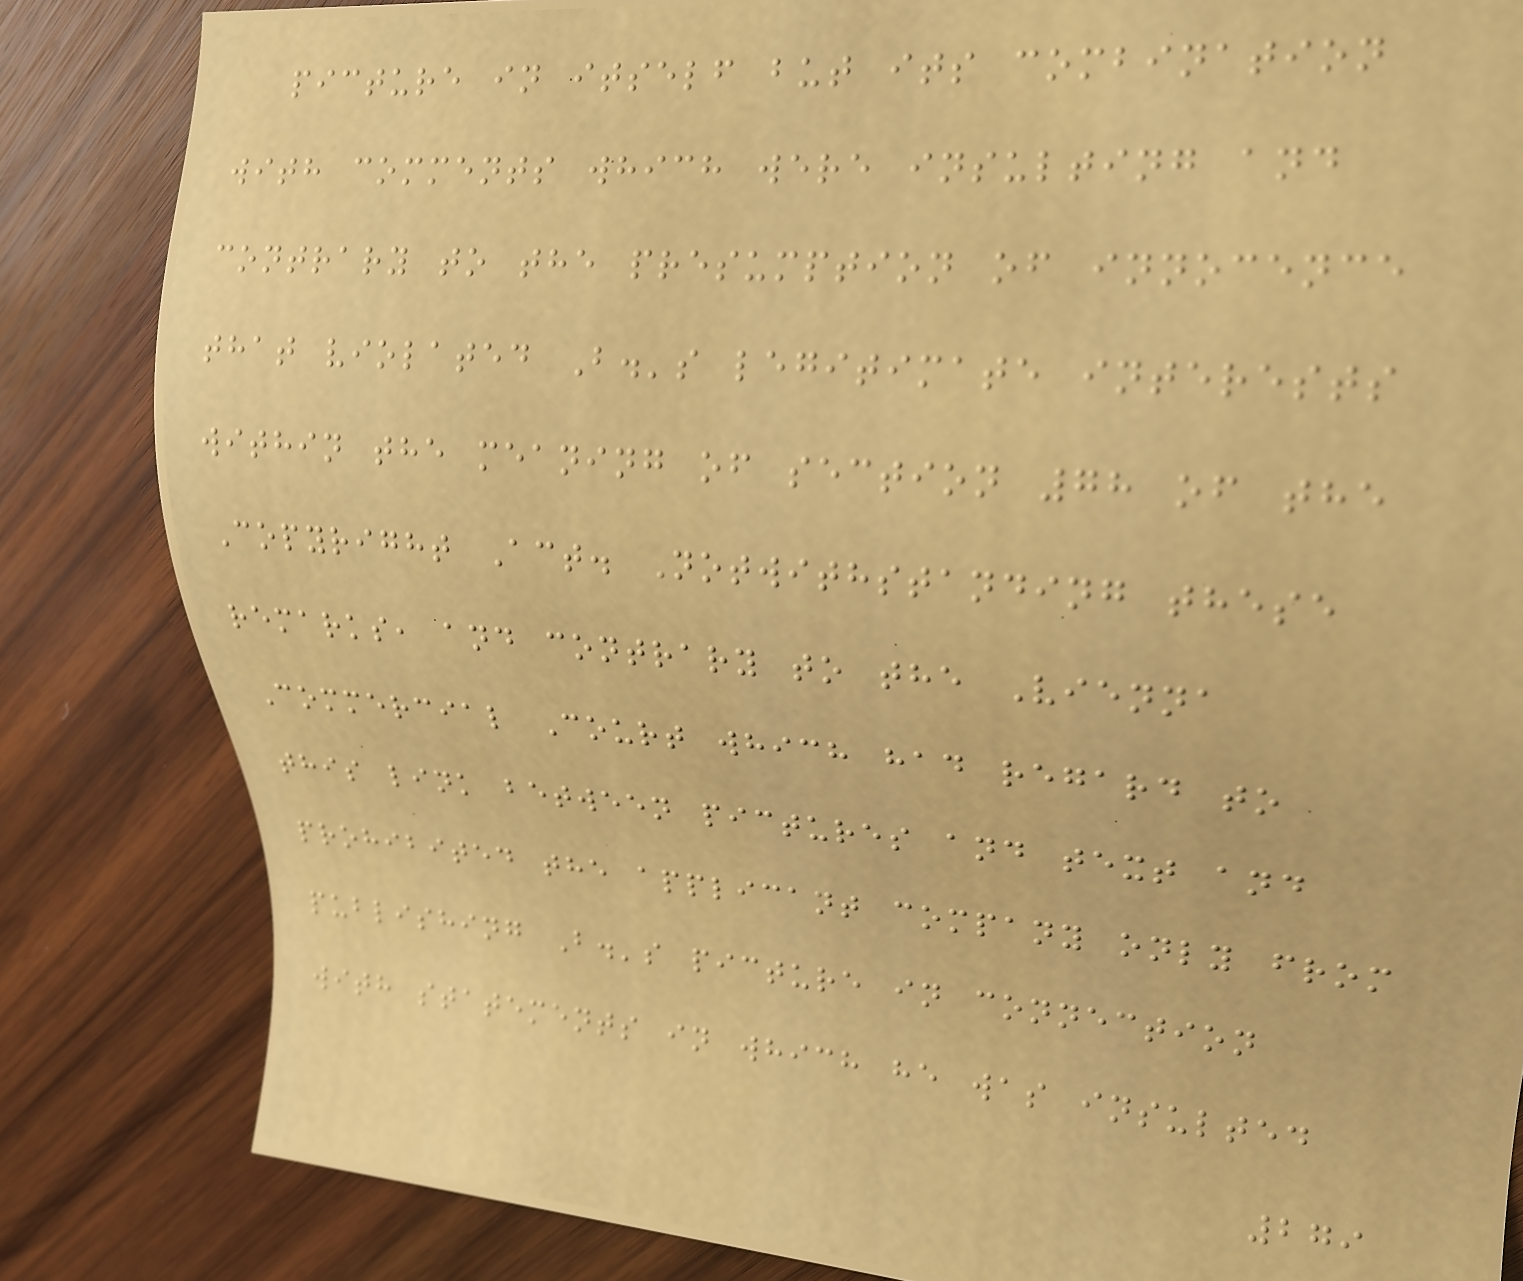picture in itself but its combination
with comments which were insulting and
contrary to the presumption of innocence
that violated B.'s legitimate interests
within the meaning of section 78 of the
Copyright Act. Notwithstanding these
remarks, and contrary to the Vienna
Commercial Court which had regard to
this link between pictures and text and
prohibited the applicant company only from
publishing B.'s picture in connection
with statements in which he was insulted
279
